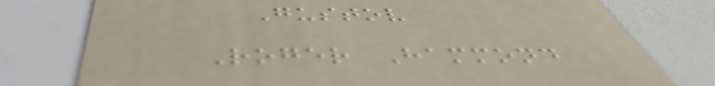Gustov
Roger Hammond
